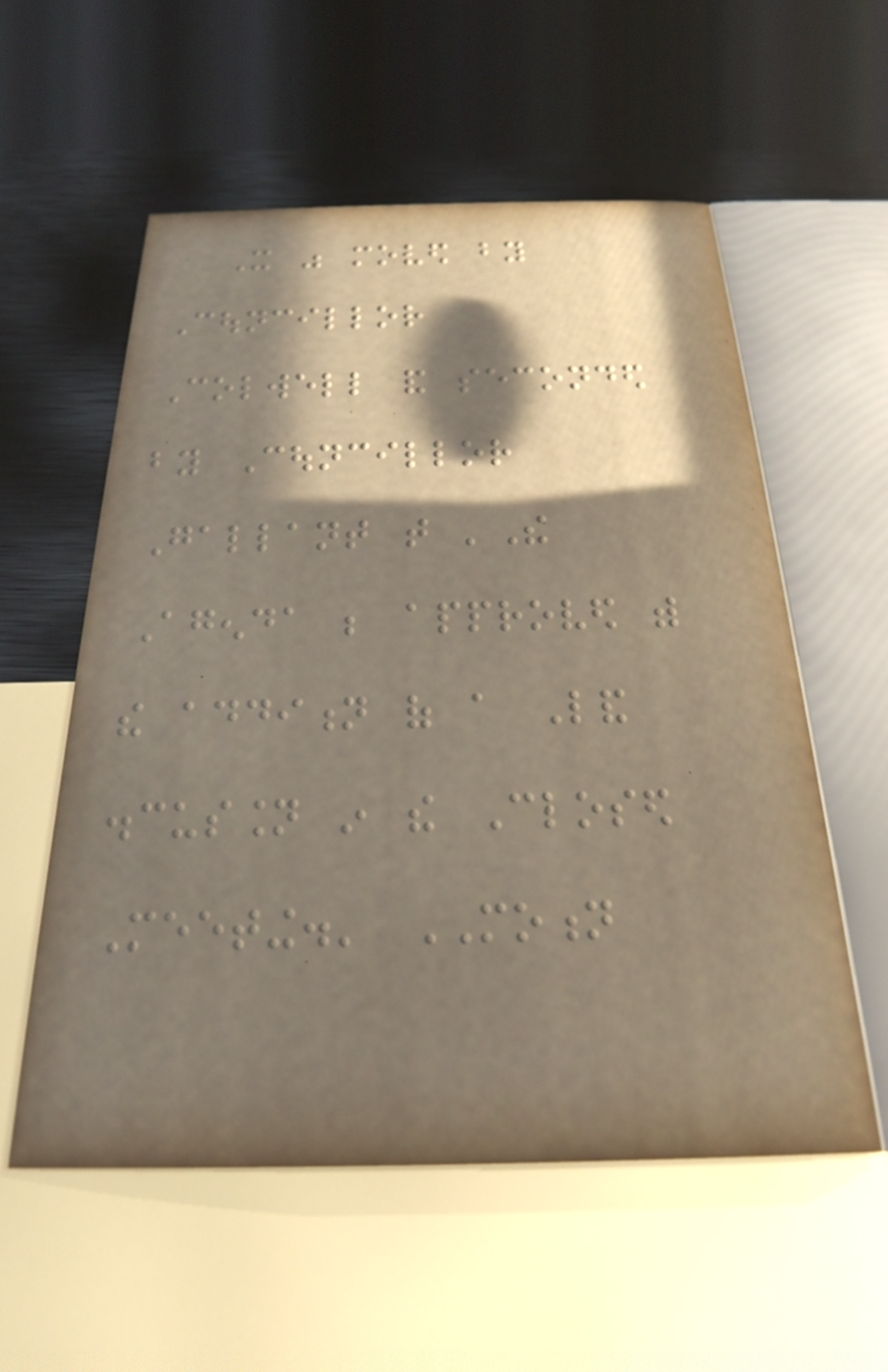It was moved by
Councillor
Colwell and seconded
by Councillor
Gallant that 'The
Agenda be approved with
the addition of a Land
discussion in the Closed
Meeting.' MOTION
